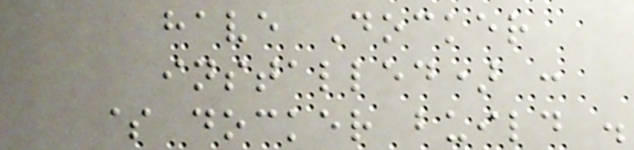have Docker
installed) :
$ docker build .
